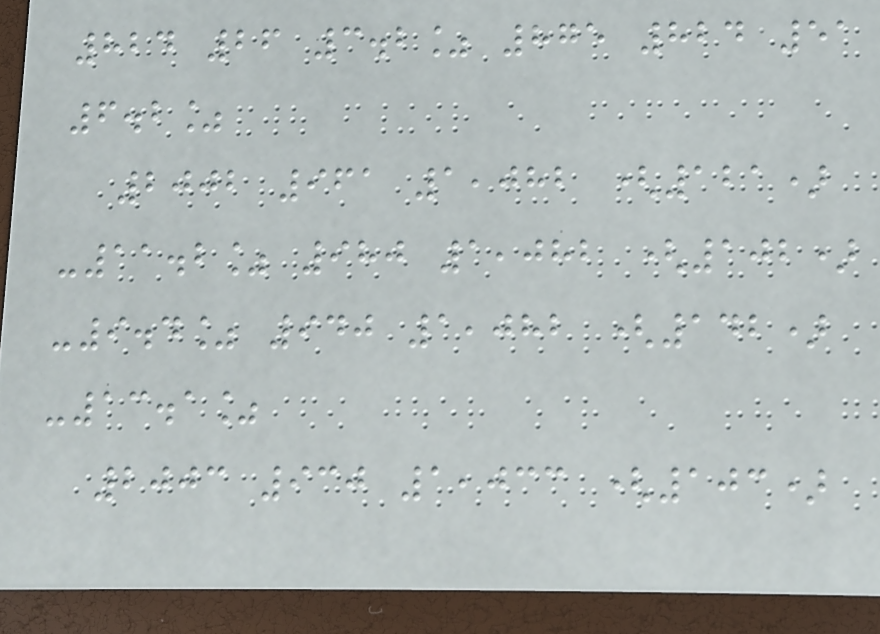824 26 3.2% 875 824 51
6.2%
2002 961 1,082 (121)
-11.2% 980 1,082 (102)
-9.4% 940 1,082 (142)
-13.1%
2003 930 1,033 (103)
